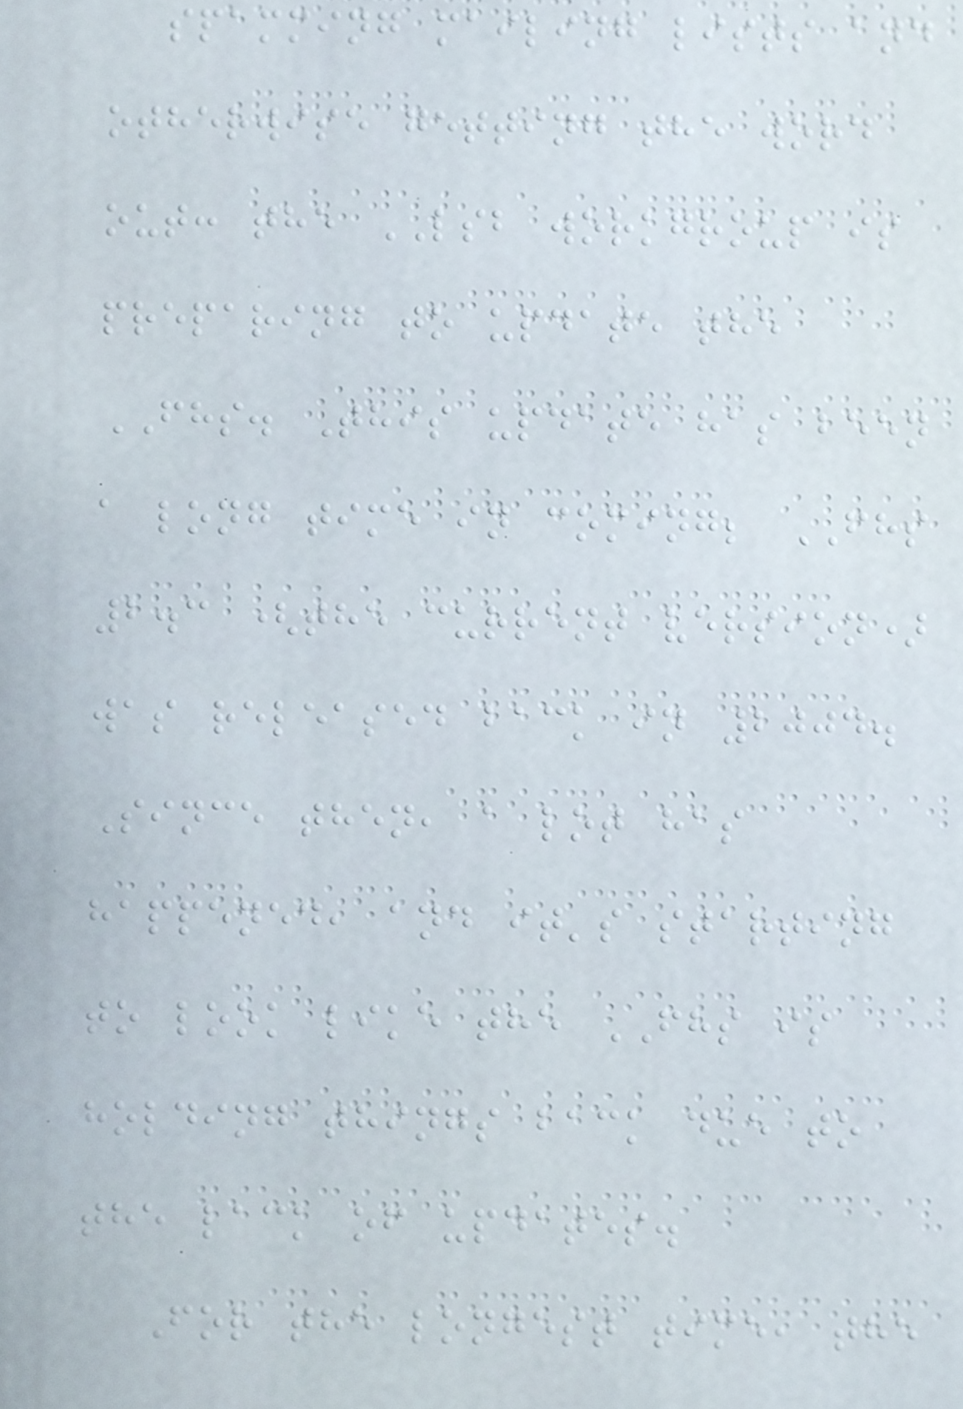spamming mailing lists and
otherwise getting the word
out: the LSB workgroup is
preparing to update the
FHS. This update has been
a long time in coming; FHS
2.3 (the current version)
was released back in 2004.
Since then, a lot has
happened, and it's starting
to look like the FHS is
holding things back due to
the lack of updates.
For the longest time, the
